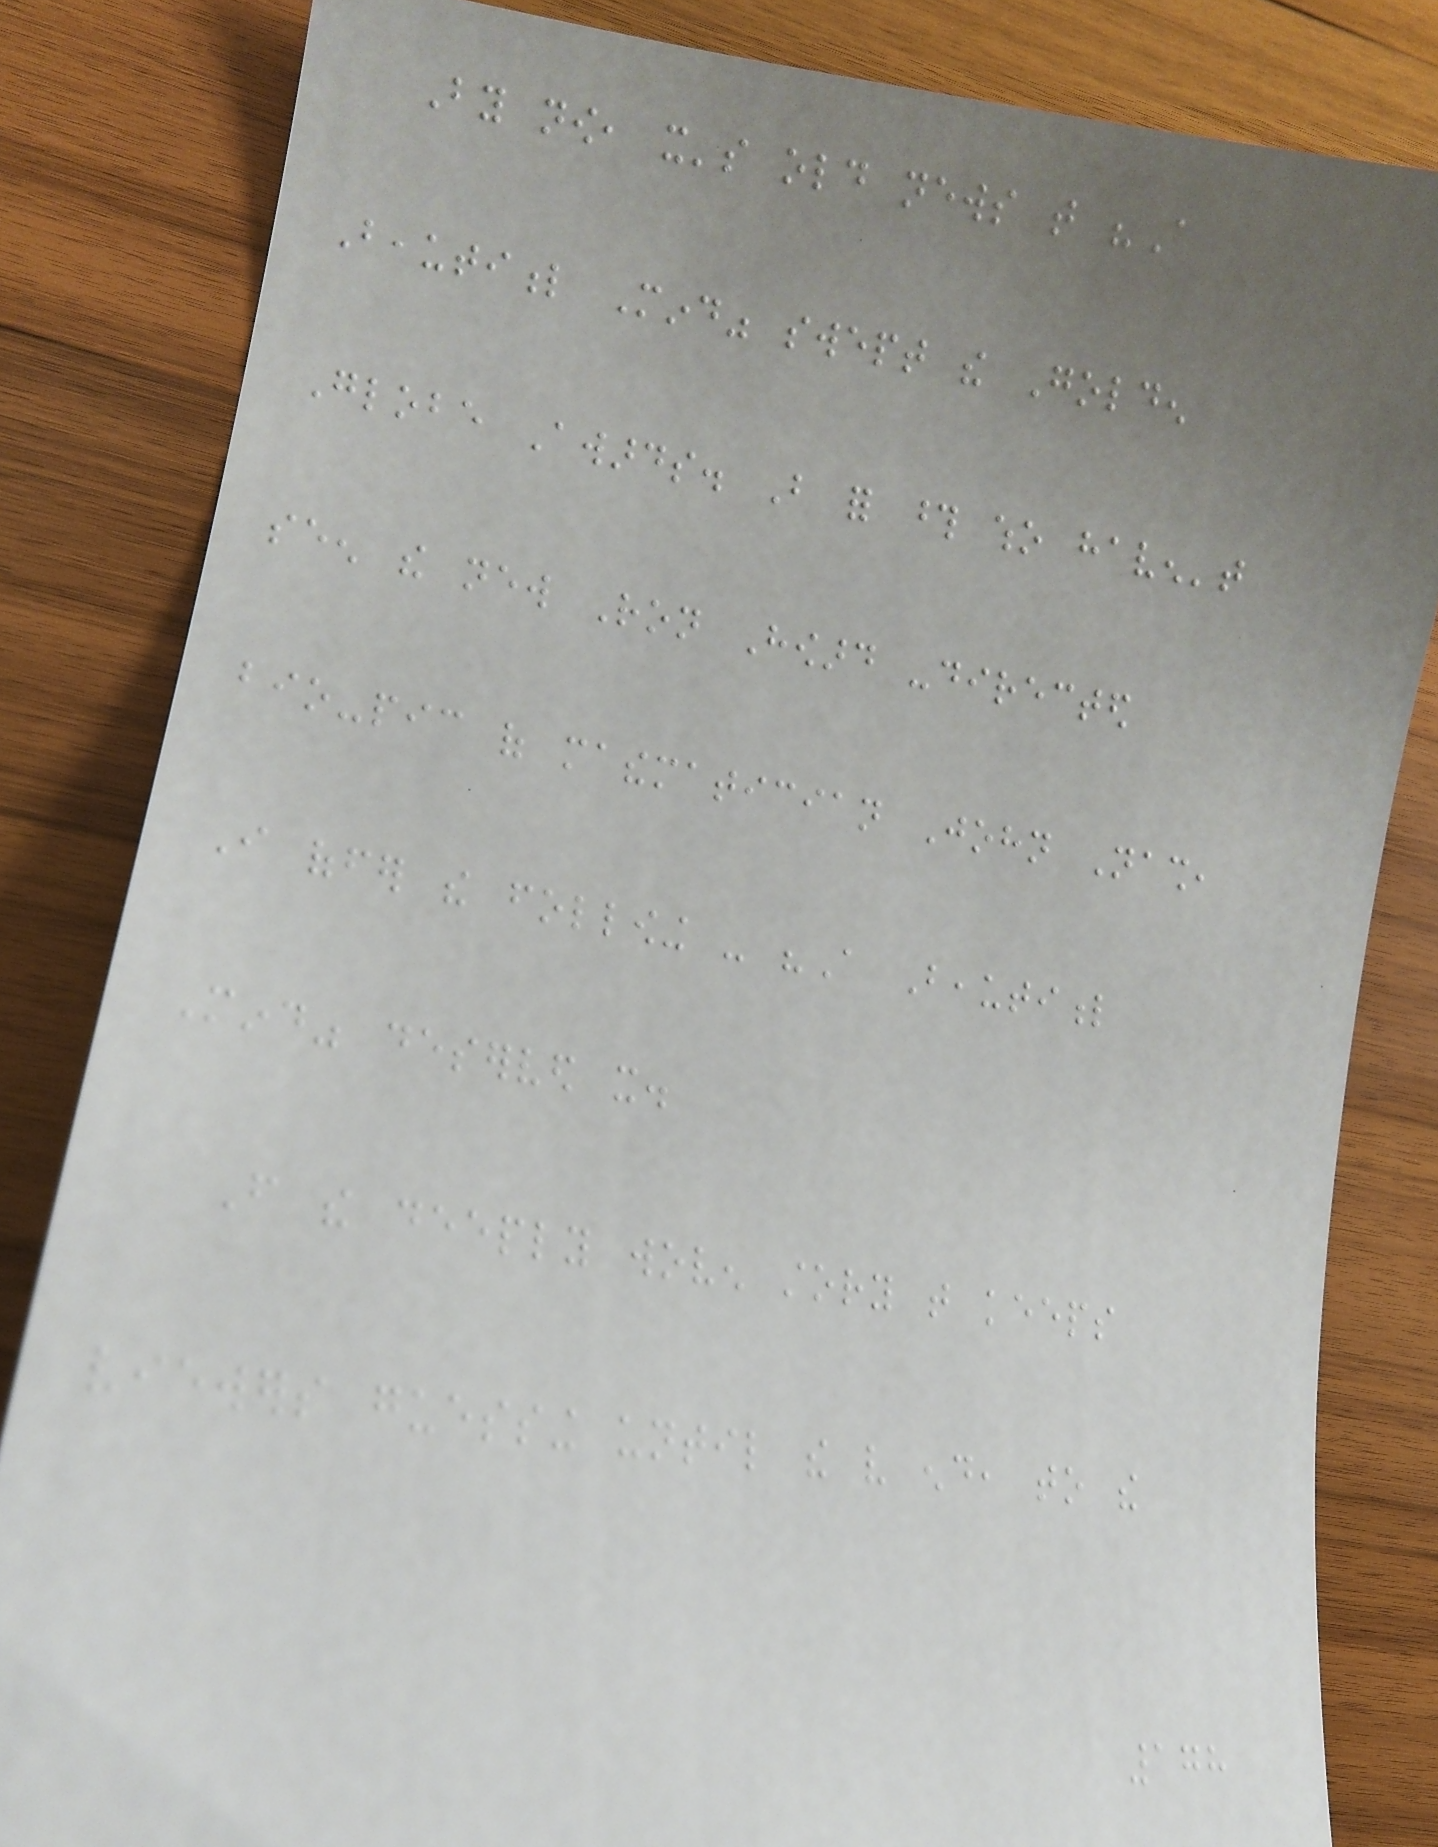By now, it's old news that "A
Beautiful Mind" swept the Golden
Globe Awards. But for those who haven't
seen the new Ron Howard -directed
bio-pic of mathematician John Nash,
I offer the following - "A Beautiful
Mind" deserved it.
From the deeply woven story that keeps
viewers guessing until the very end, to the
178
